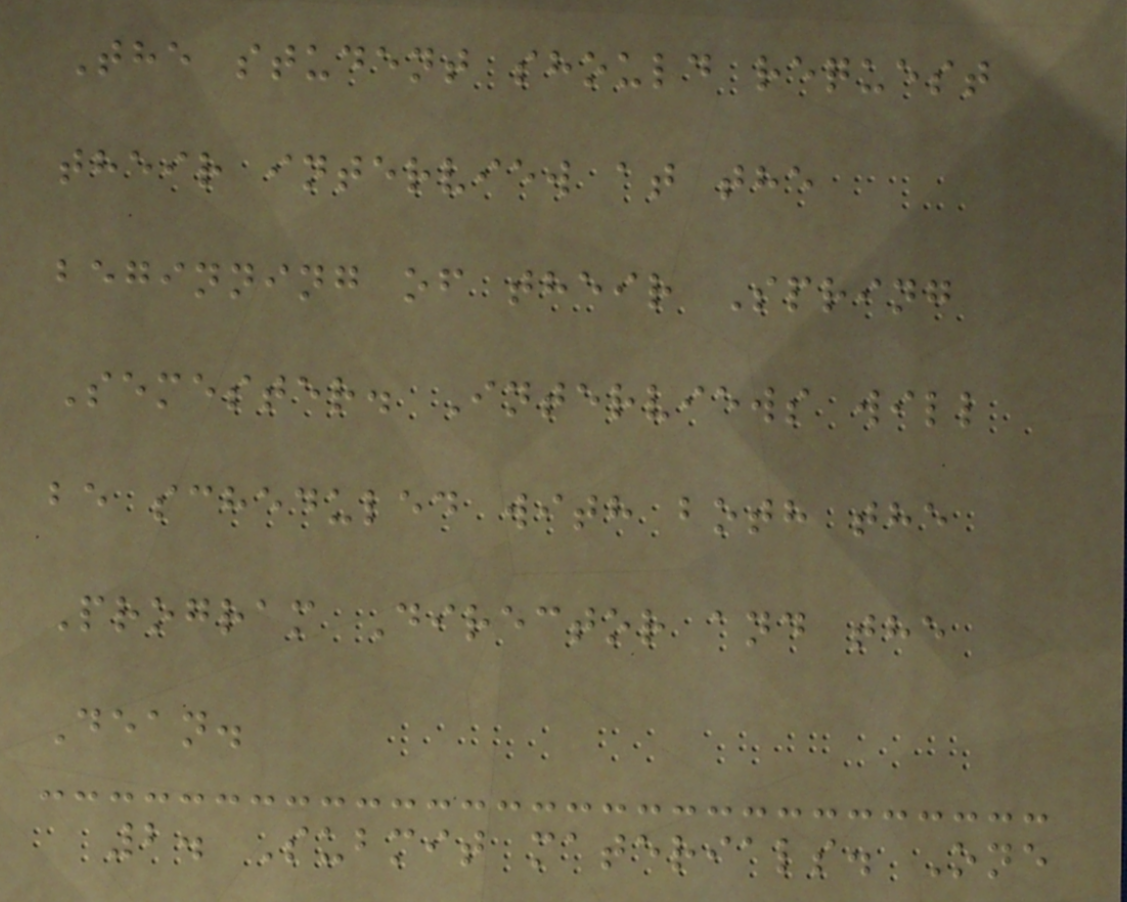The student should request
their interview at the
beginning of their Spring
Semester. Interviews will
be scheduled with both the
Program Director and the
Dean.
2. Submit materials. One
